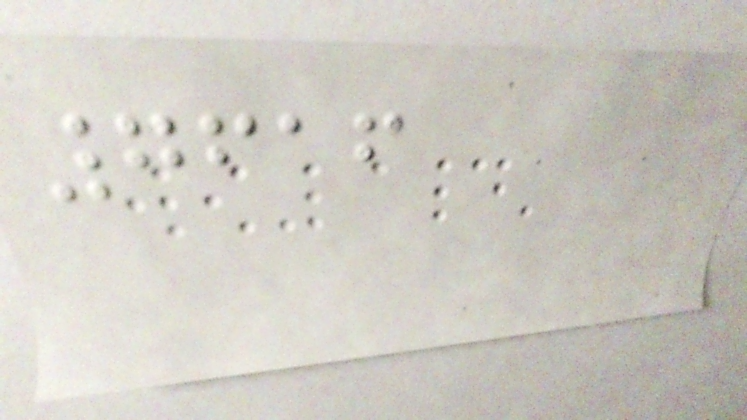7616
